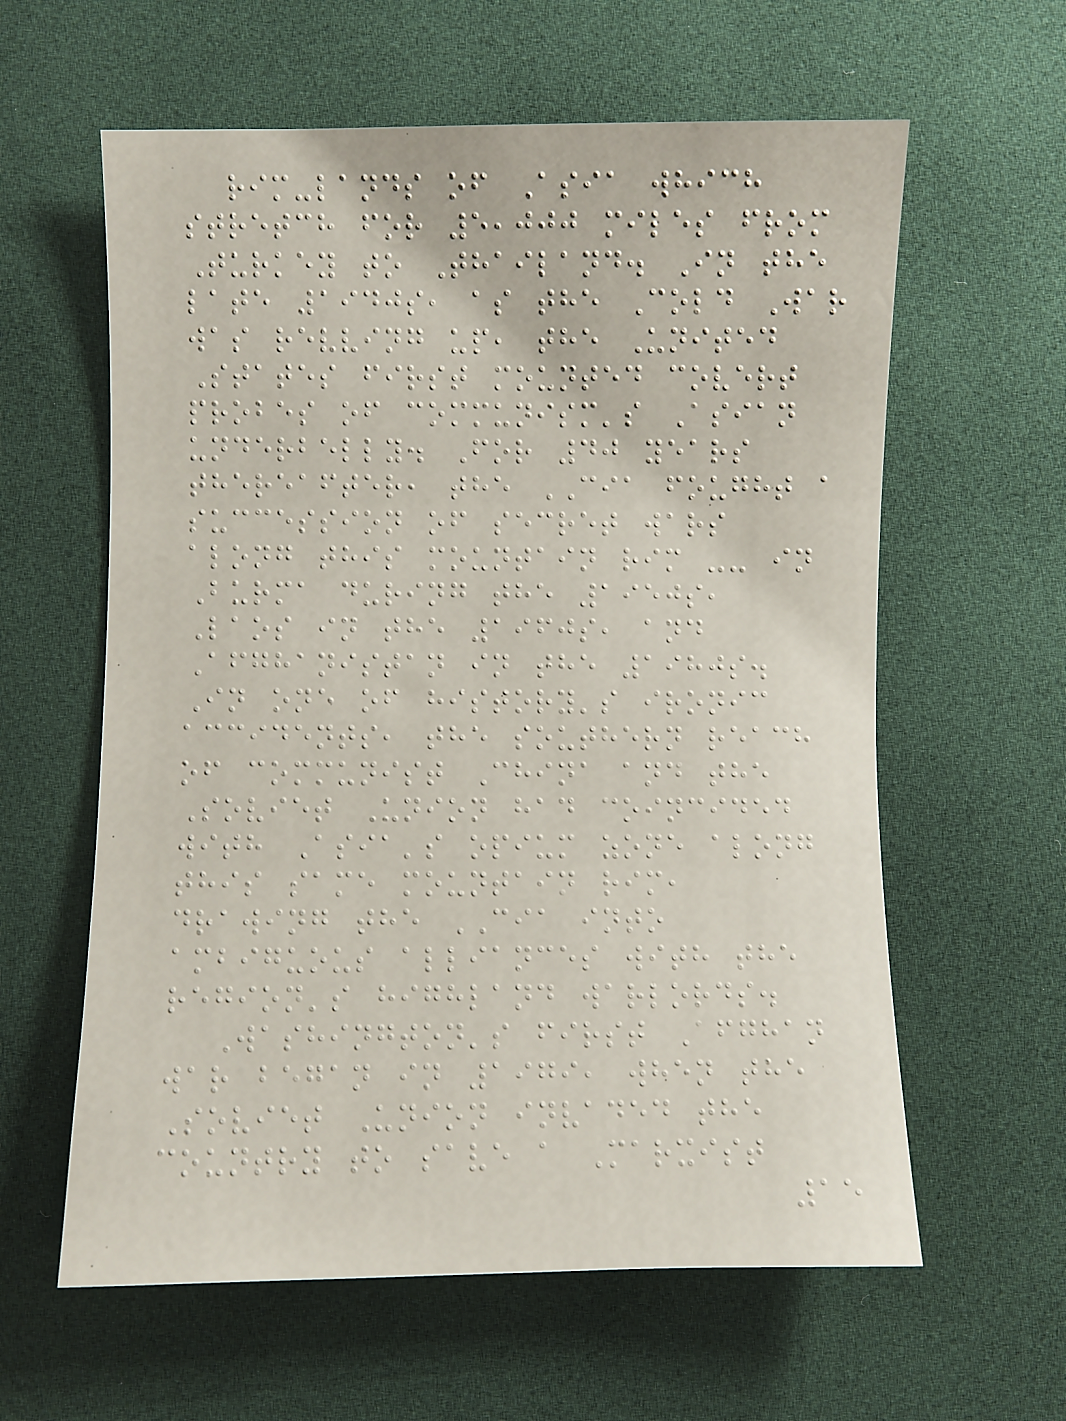rim-lands of Asia which
stretch for 5,000 miles from
Turkey to Thailand. In the
late 1940s, as the Cold War
was revving up, the United
States first mounted covert
probes of communism's Asian
underbelly. For 40 years
thereafter, the CIA fought a
succession of secret wars
along this mountain rim -- in
Burma during the 1950s,
Laos in the 1960s, and
Afghanistan in the 1980s.
In one of history's ironic
accidents, the southern reach
of communist China and the
Soviet Union had coincided
with Asia's opium zone along
this same mountain rim,
drawing the CIA into
ambiguous alliances with the
region's highland warlords.
Washington's first Afghan
war began in 1979, when the
Soviet Union invaded the
country to save a Marxist
15
